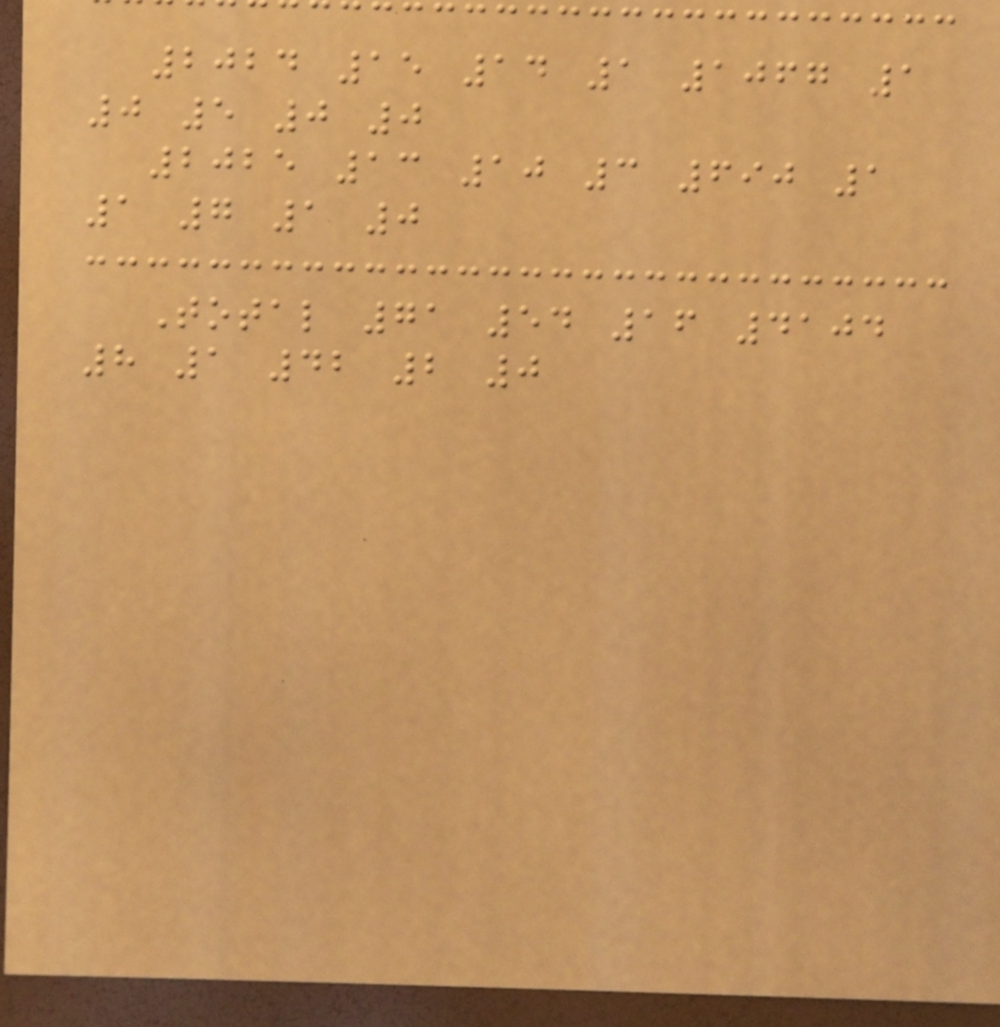2024 15 14 1 1067 1
0 5 0 0
2025 13 10 3 690 1
1 7 1 0
Total 71 54 16 4104
8 1 42 2 0
